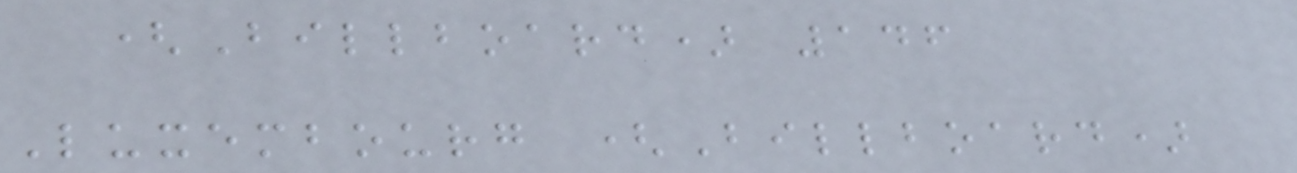(Billboard) 146
Luxembourg (Billboard)
